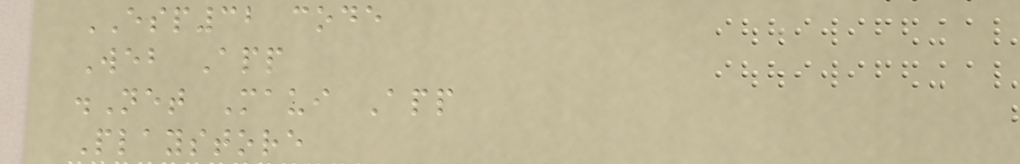ESP32 code
Web App
.Net Maui App
Playstore
